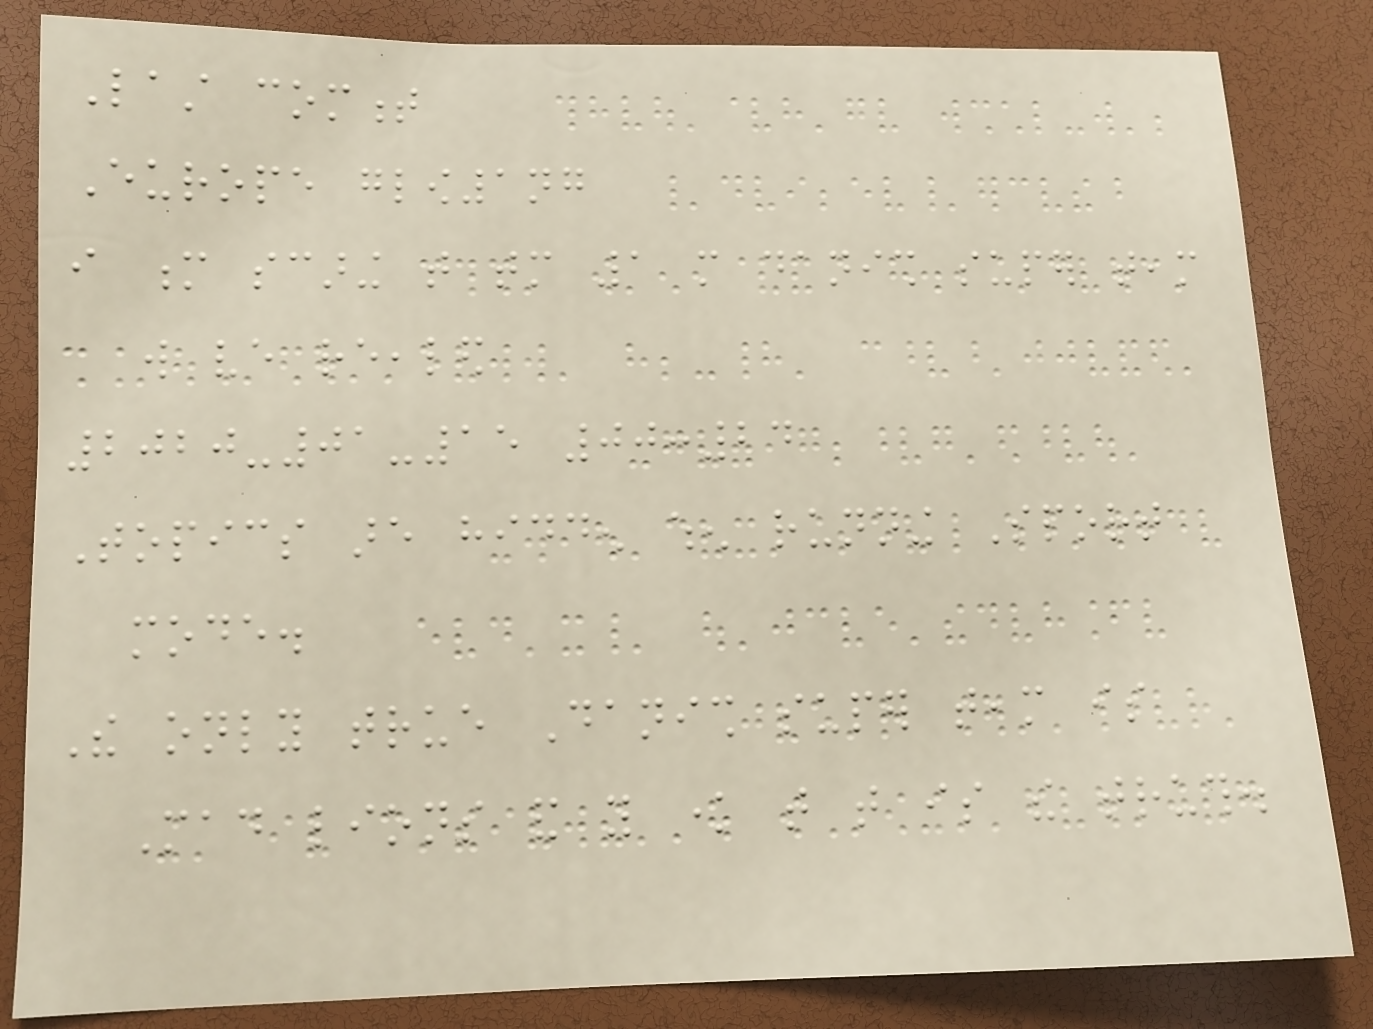Last comment
Europe glow1ng
i m scaring that tomorrow 1 more danish super team
will ve reealed
2020-01-15 00:24
Topics are hidden when running Sport
mode.
The only true Danish super team is
Mad lions and you know that that is the truth.
